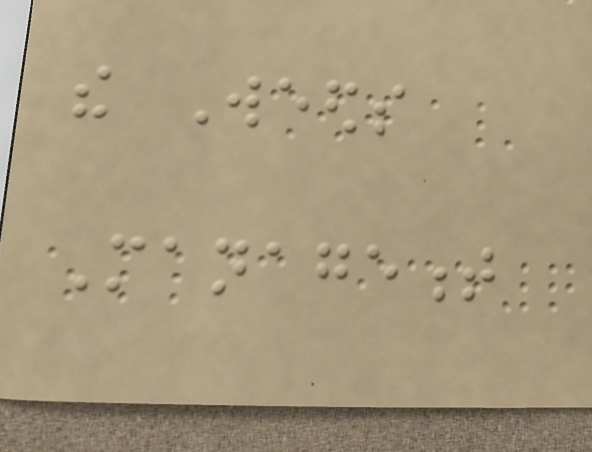the Weeds
Management
